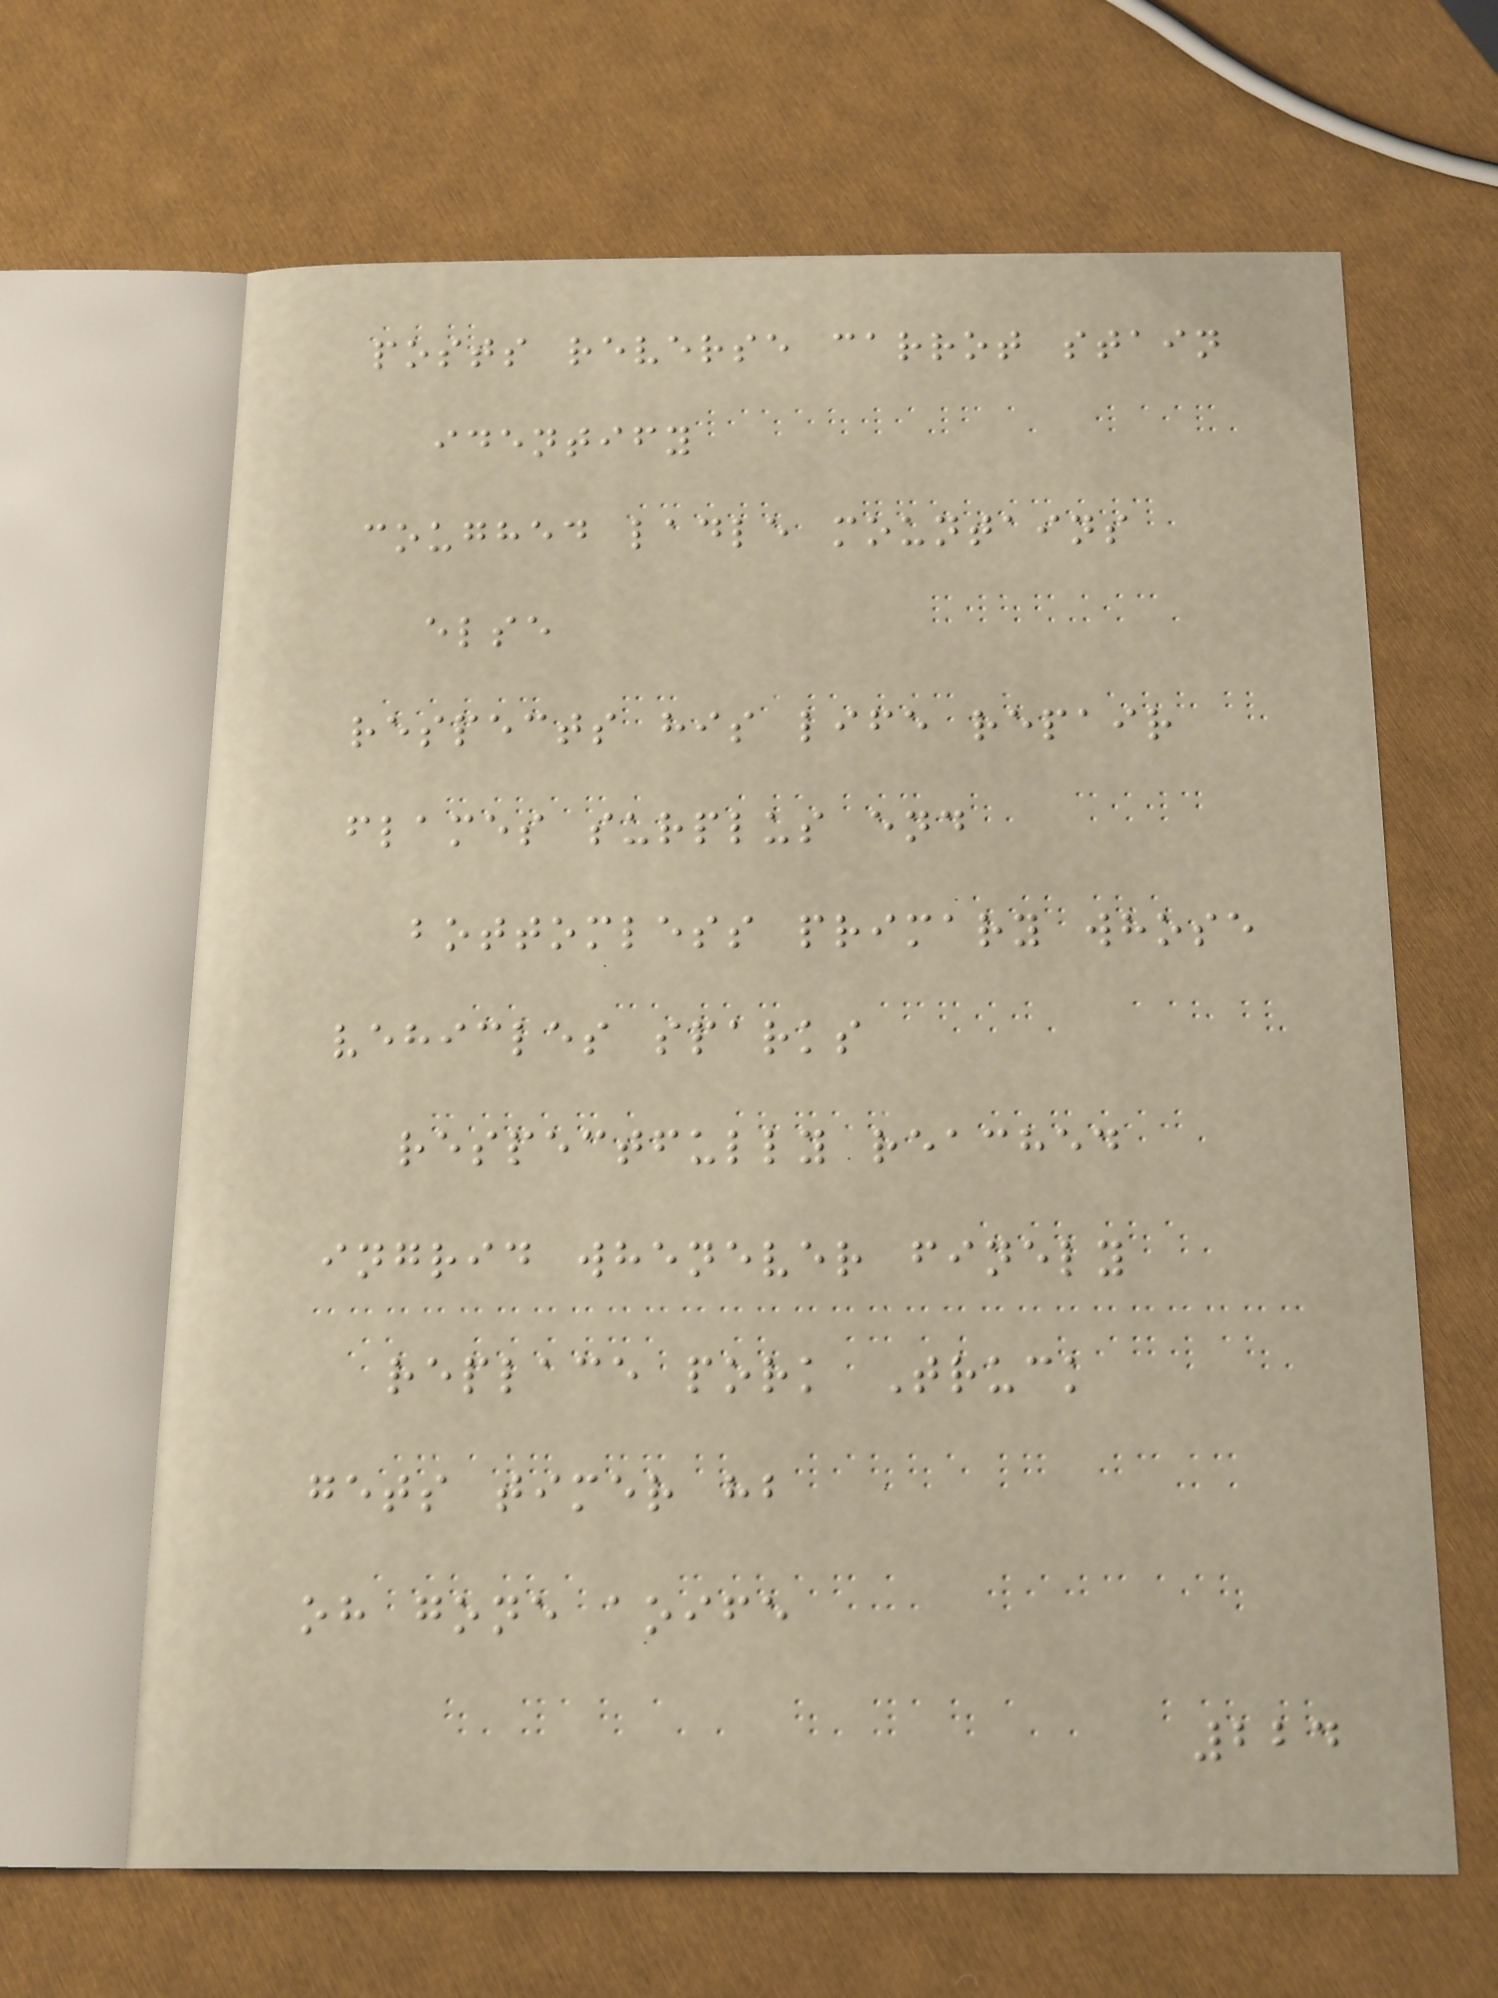posts reverse carrot stain
identify
coughed ladle mountains
else
respects his life repair
flames surplus end
bottomless primary whose
vehicles sparks
respectfully reached
ingrid whenever finely
replace pork Truck
gets timer hb
oh gone aoife
224
